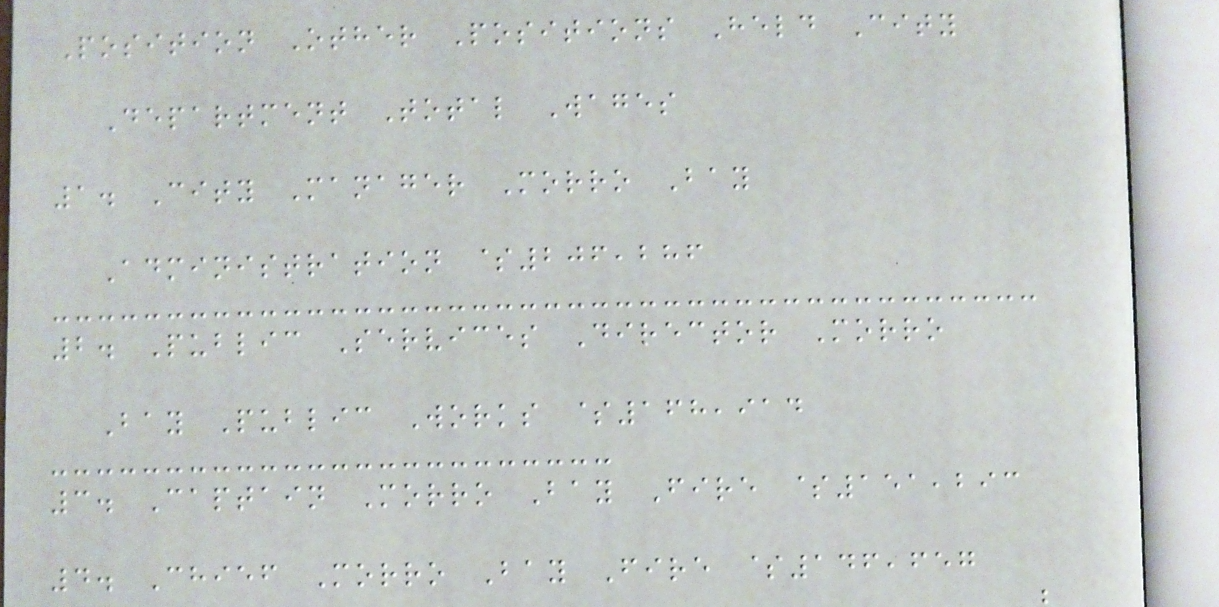Position Other Positions Held City
Department Total Wages
1. City Manager Morro Bay
Administration $206,286
2. Public Services Director Morro
Bay Public Works $168,914
3. Captain Morro Bay Fire $151,293
4. Chief Morro Bay Fire $146,657
